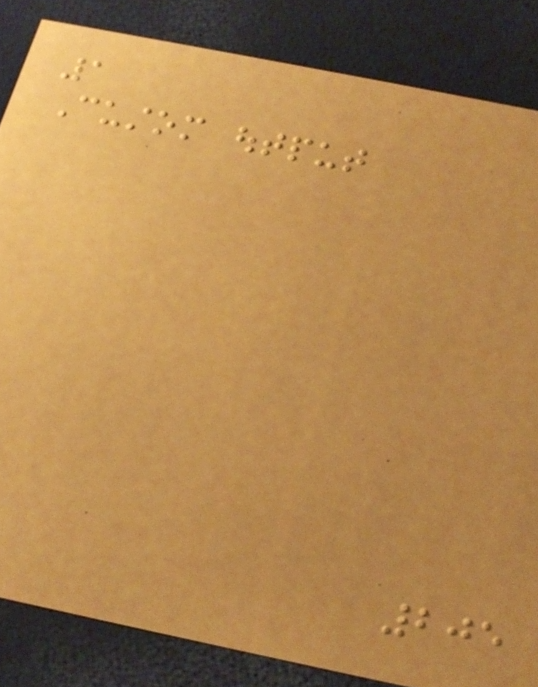1
Custom output
205
